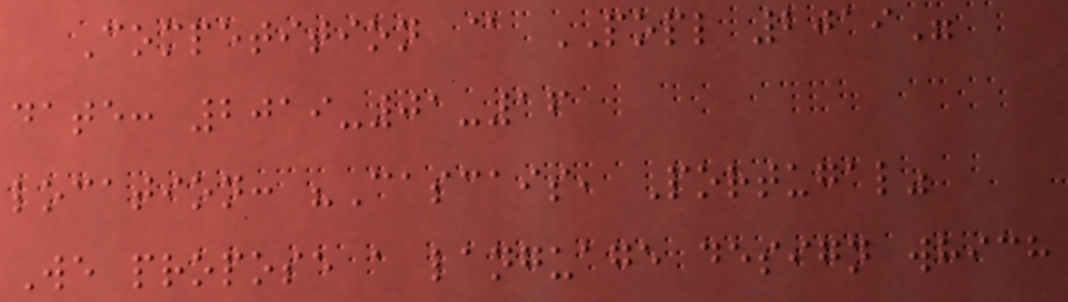Competition @ POPL 2019"
date: 2019-01-16
location: "Cascais, Portugal"
We propose a language design which
